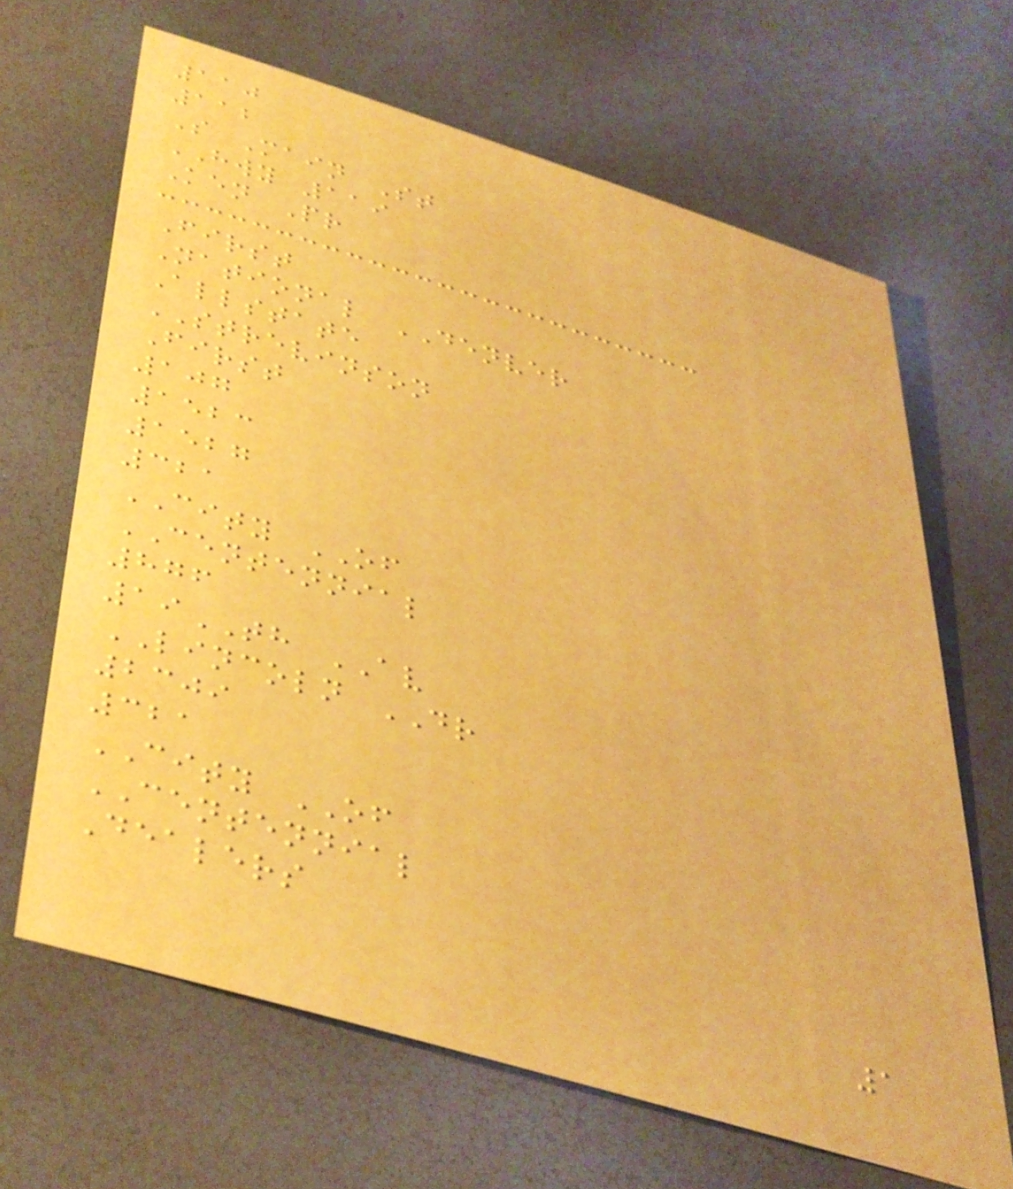110
112
S Main St
HWY 119
Ken Pr
First
National DENVER
Allstate
STREVINSON
First
107
1523
1527
321
CITY OF
CENTENNIAL
876
19TH AV
LINCOLN DR
2309
321
CITY OF
CENTENNIAL
Dealers
1
